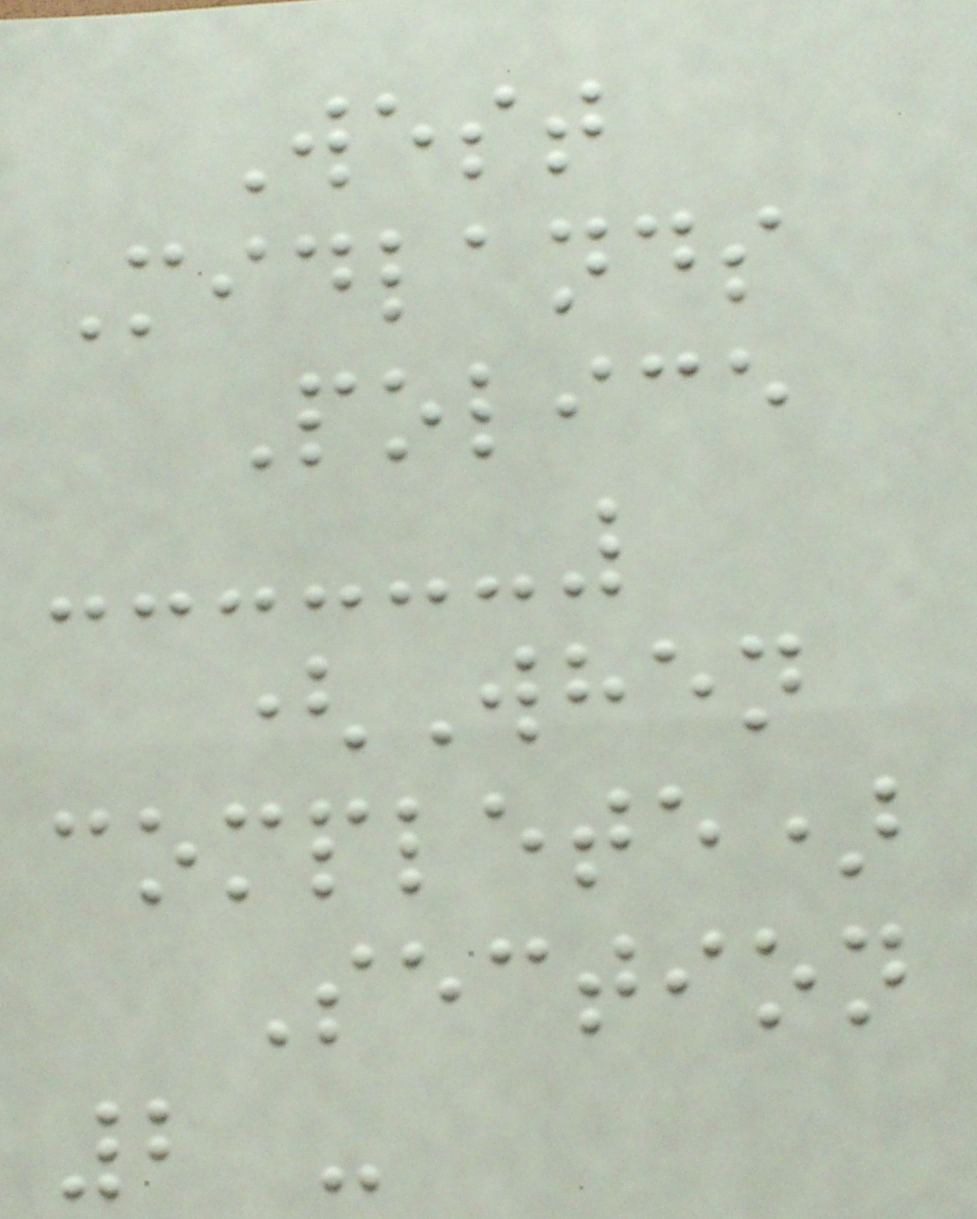West
Midlands
Police
(When
complete)
Section
2 -
